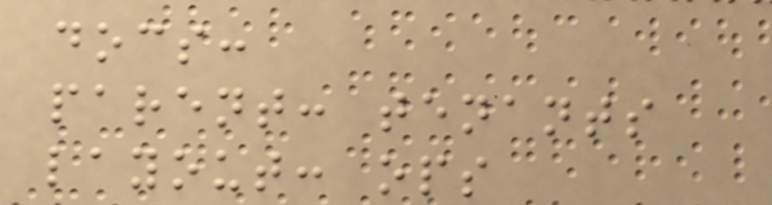docs:
parent: tenants
layout: ops
